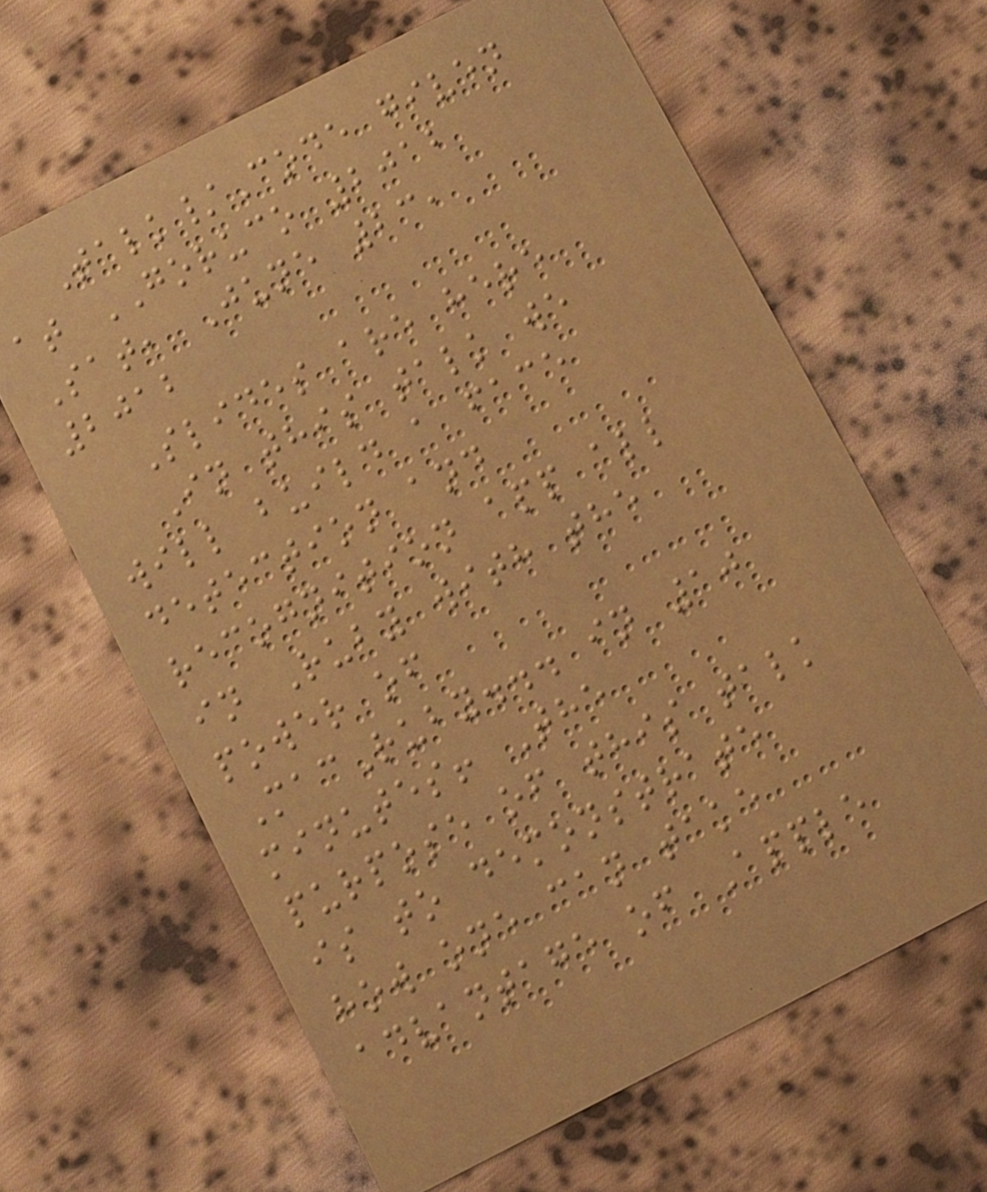Talk/Code given
at GORUCO 2012
Sat, June 23,
2012
Slides are here
In this talk we
will build a face
detection and
recognition app all
in Ruby with the
power of
MacRuby... in 10
minutes! The
purpose of this talk
is to demonstrate
how one can take
advantage of Apple
